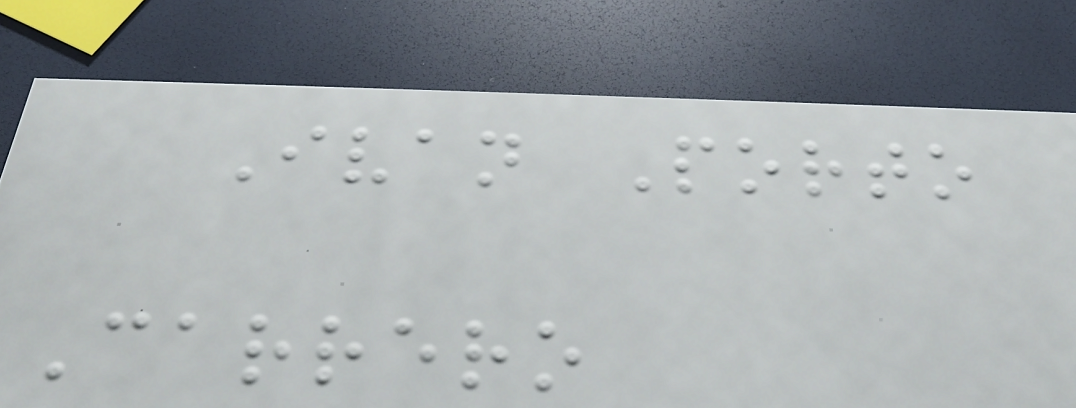Ivan Porto
Carrero
